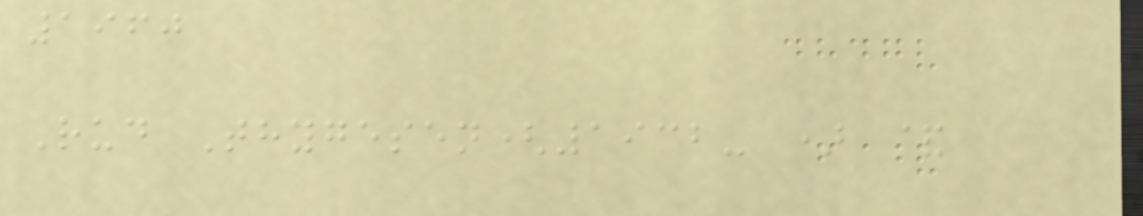1960
Rud Thygesen(1932- ) &
